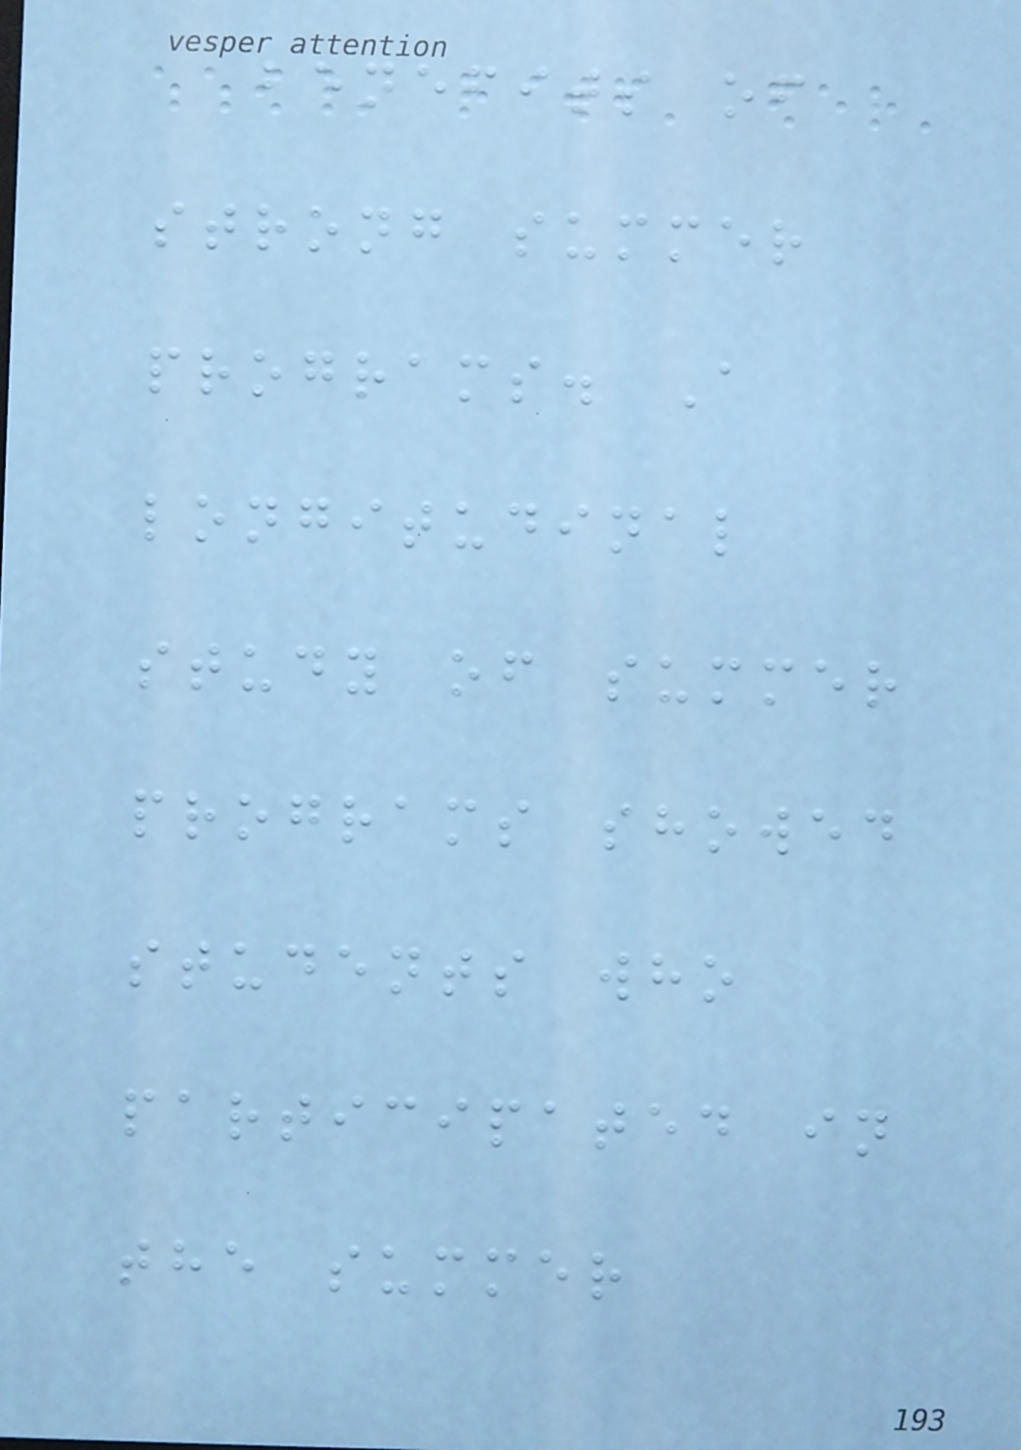benefits of
strong summer
programs. A
longitudinal
study of summer
programs showed
students who
participated in
the summer
